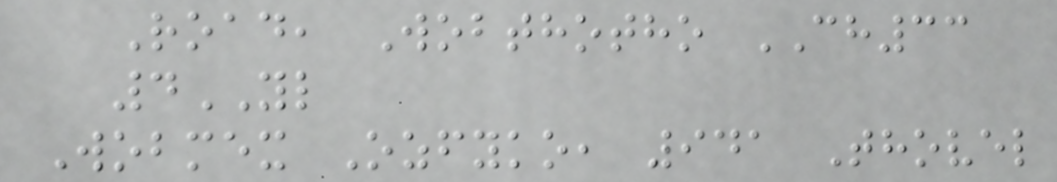Road, Wobthotho CH33
4YL
Wobmex Ozfyko, 941 Thovel
